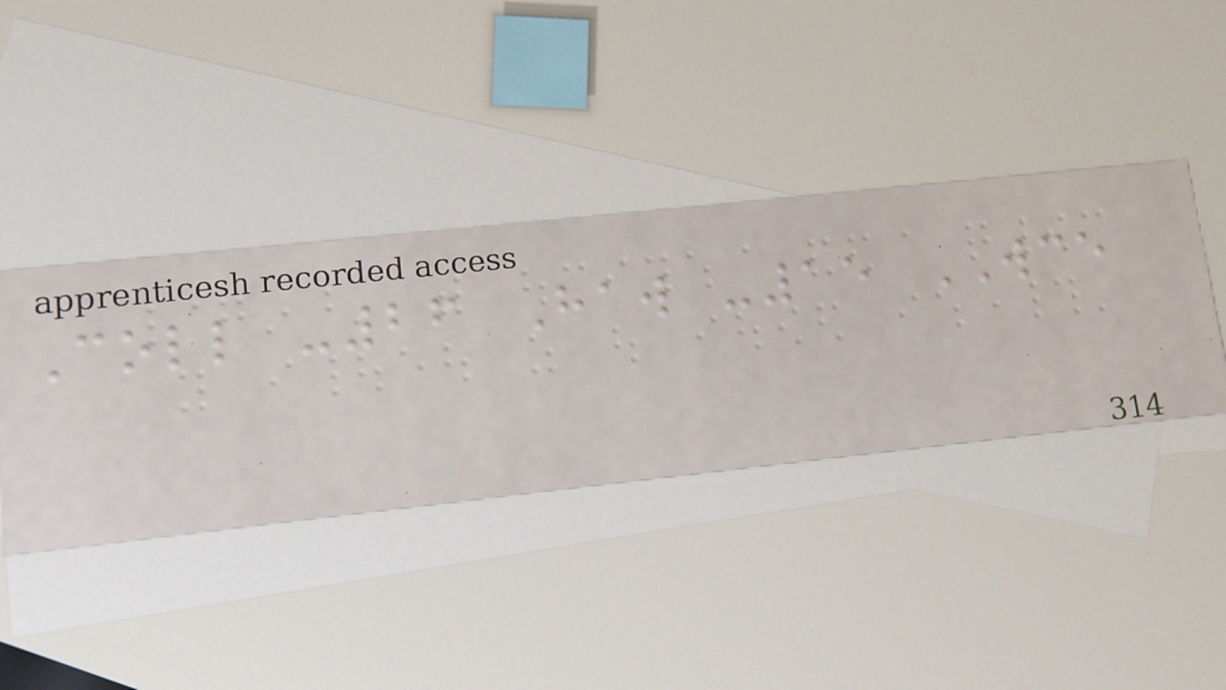Coll -26 Haw -15 WCE
